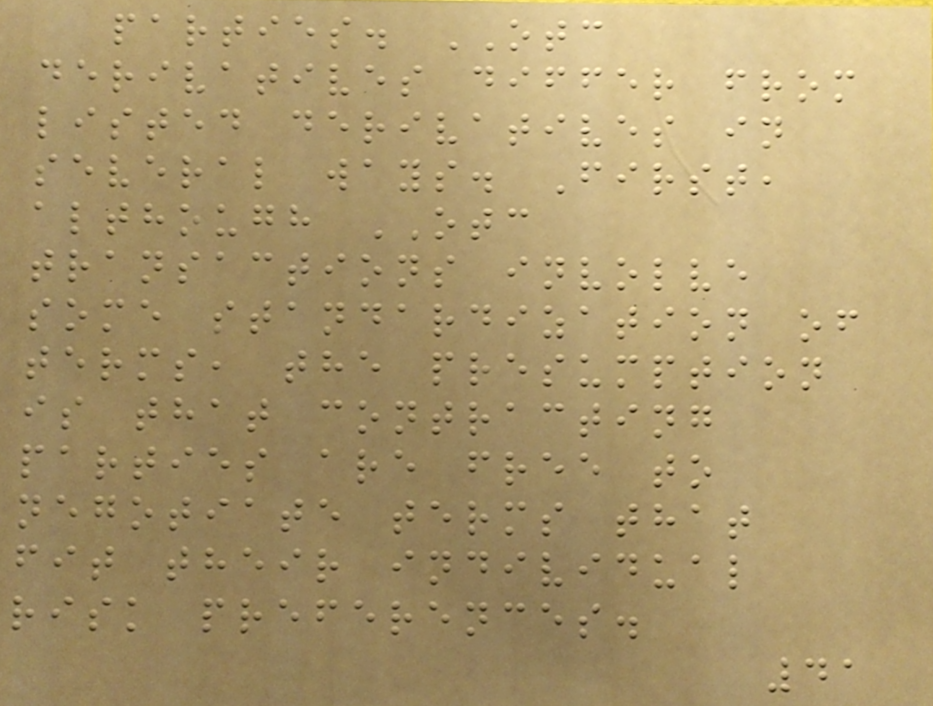parties. OTC
derivatives differ from
listed derivatives in
several ways. First,
although OTC
transactions involve
some standardization of
terms, the presumption
is that contracting
parties are free to
negotiate terms that
fit their individual
risk preferences.
41
